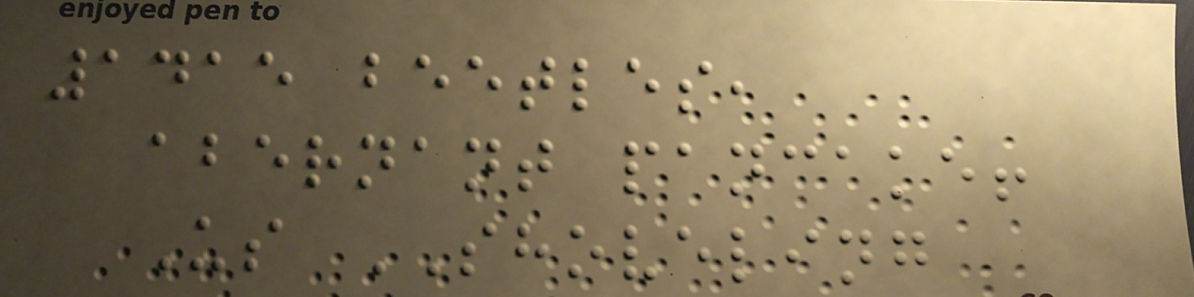1415 beetles,
abernant pancake!
Us SHOVELING
